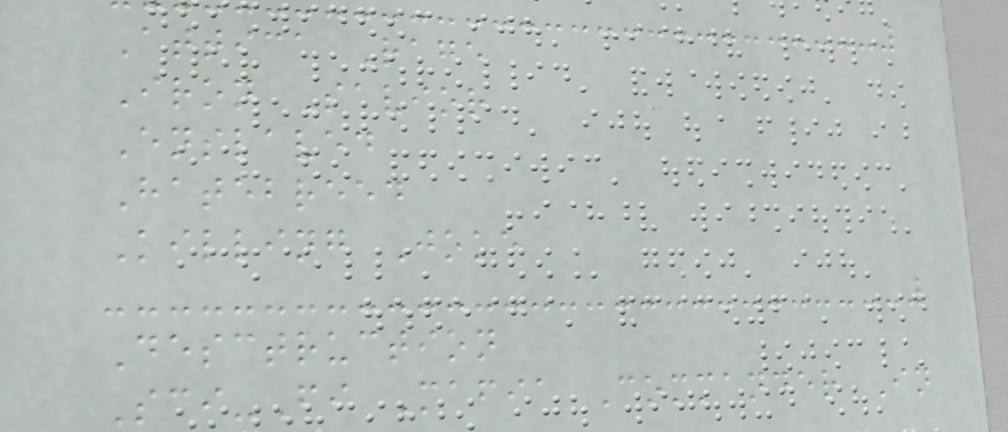Attica Rage
Iron Savior
Enslaved
Hatebreed
Killing Joke
Desctruction
Sci-Fi Mafia Commander In
